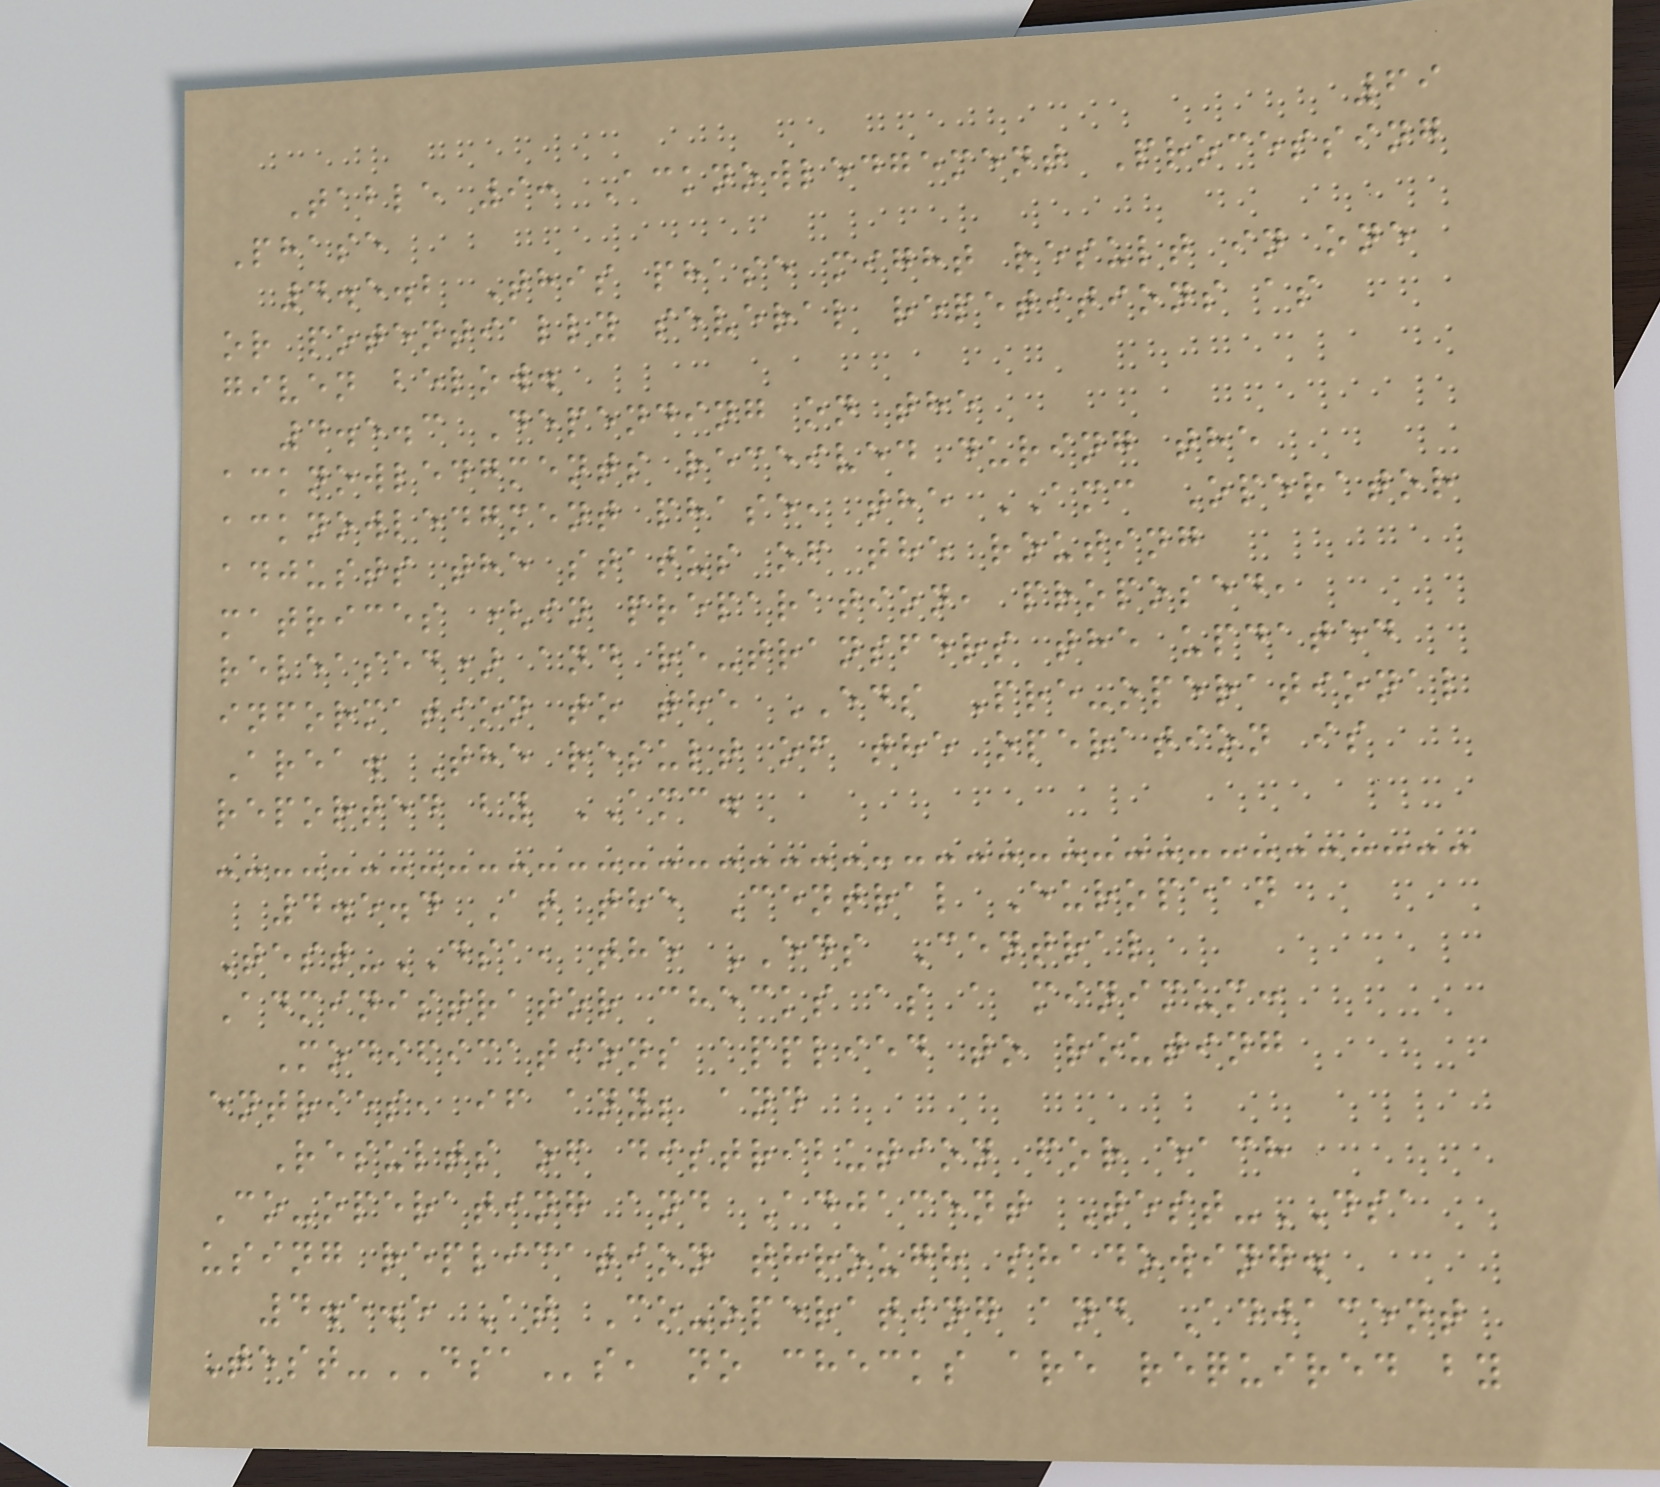69
Table 9: Acknowledgement Processing
Phase
4.5.2 This phase might result in one
or potentially several repetitions as
given below.
4.5.3 Depending on the
acknowledgments received during the
acknowledgment phase, the AMC Operator
adjusts the status of the routing
matrices (in preparation, proposed,
released) and re-transfers the updated
information to the EDS Pre-operational
Area. The result of the operation is
reported by AMC.
4.5.4 At the Central European
Test-DSA, the EDS Central
Administrator checks as a minimum:
Modifications applied to routing
entries, if any; and
Results of distribution for each
Co-operating and Adjacent Test-DSA
using replication through shadowing.
4.5.5 At Co-operating and Adjacent
Test-DSAs, no checks are required by
